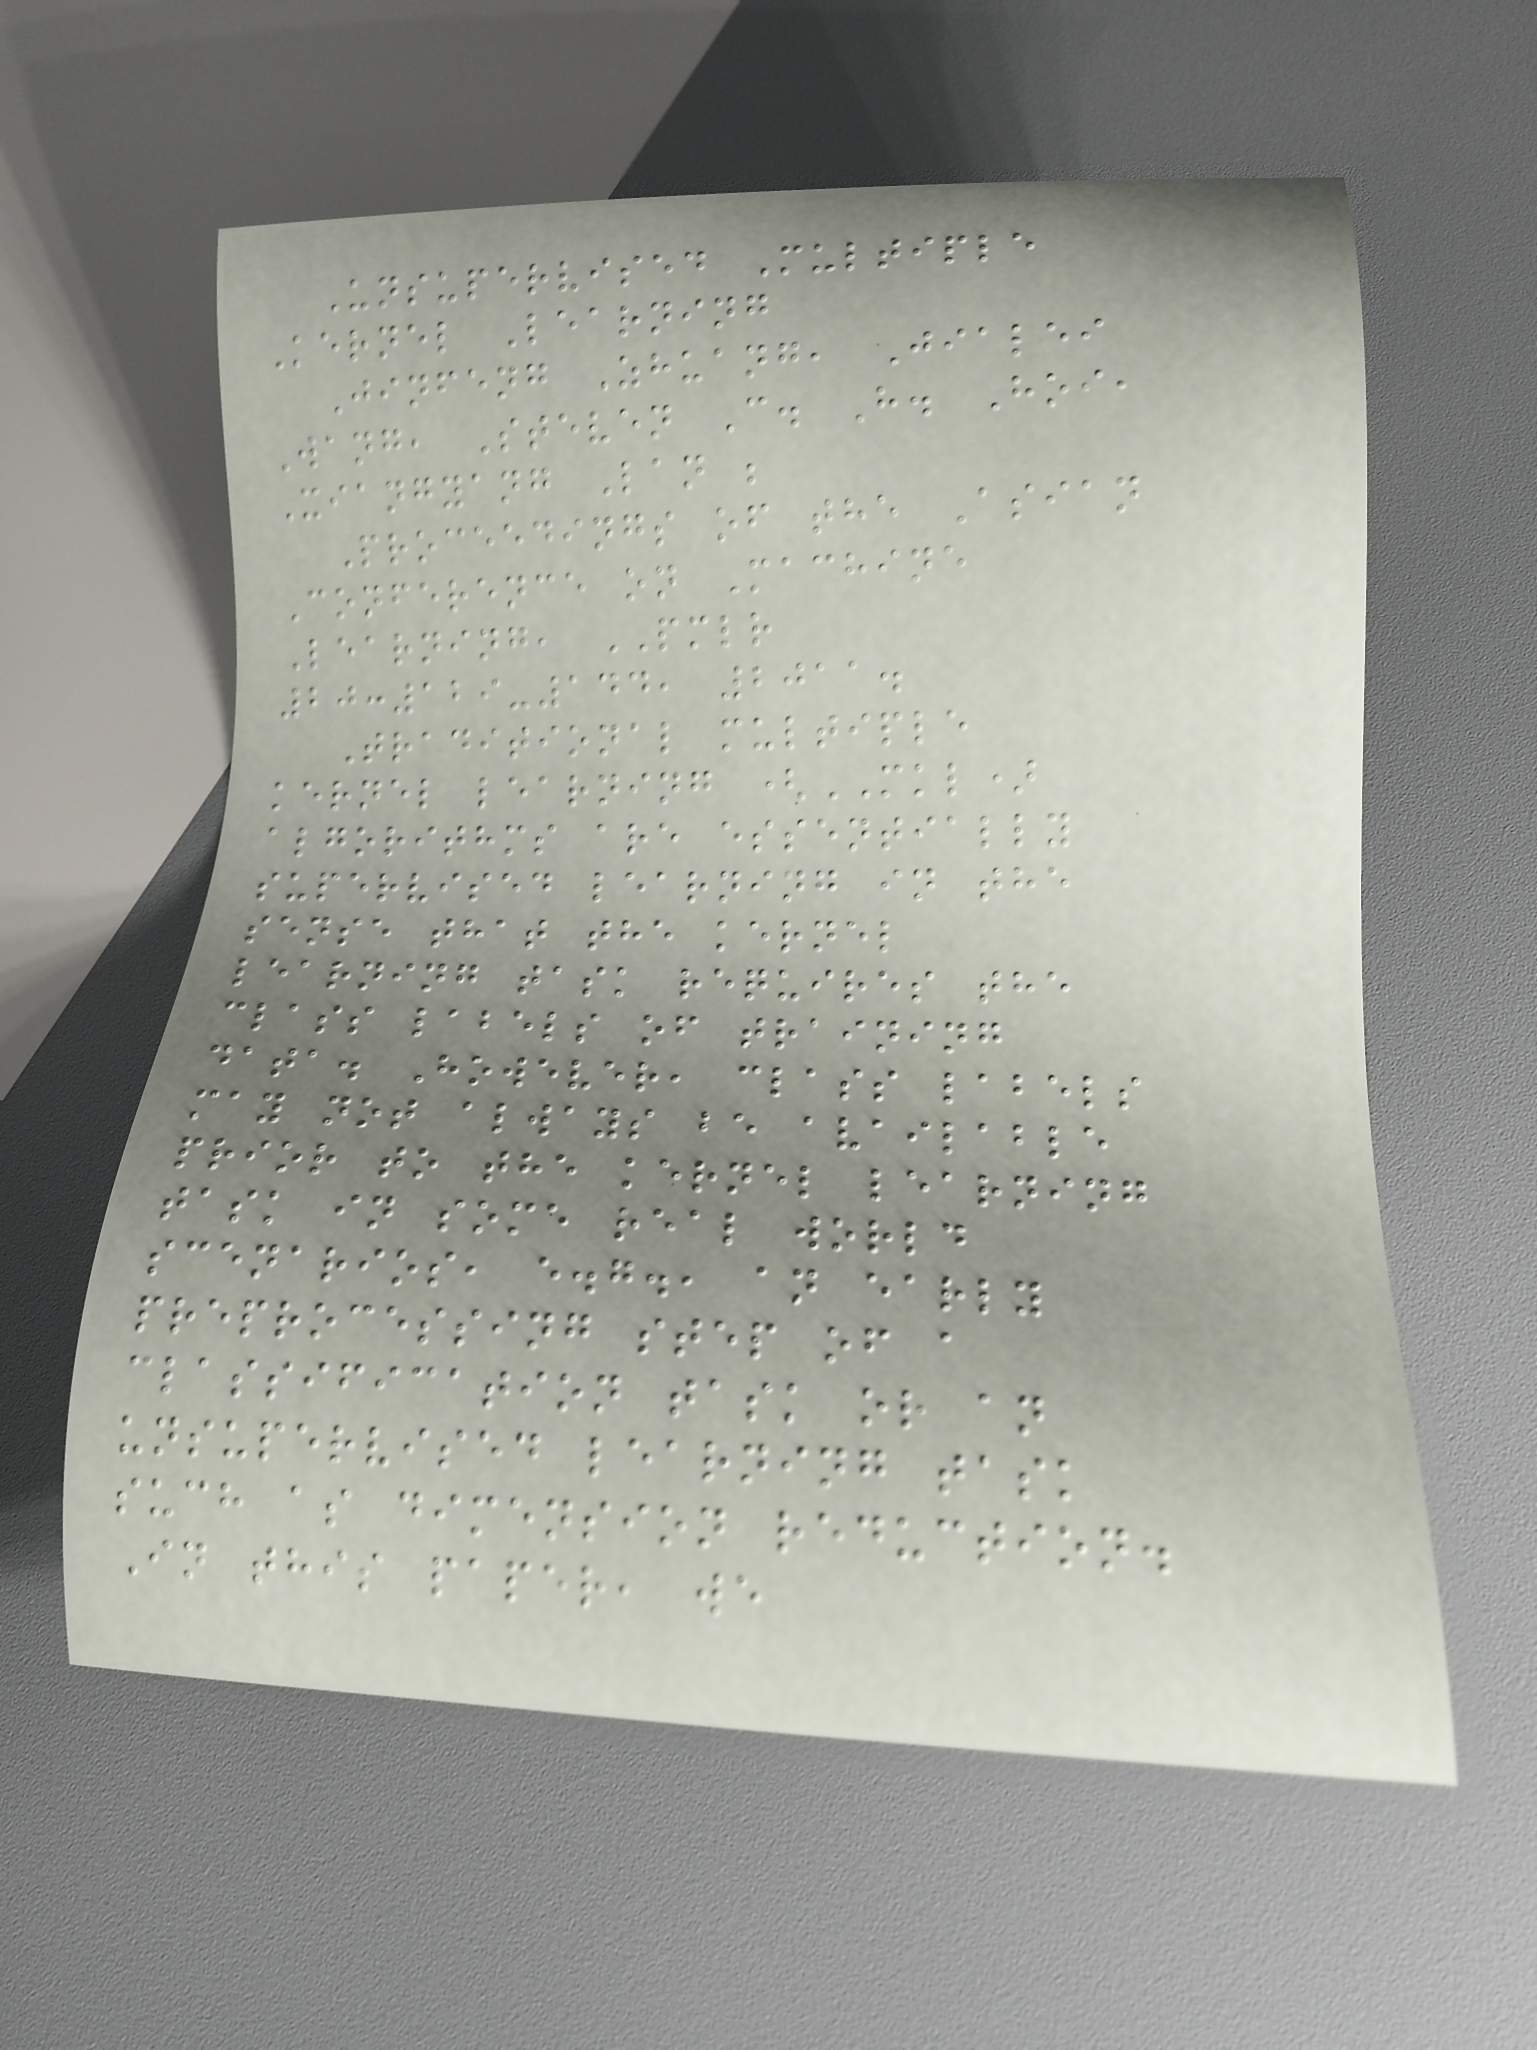Unsupervised Multiple
Kernel Learning
Jinfeng Zhuang, Jialei
Wang, Steven C. H. Hoi,
Xiangyang Lan ;
Proceedings of the Asian
Conference on Machine
Learning, PMLR
20:129-144, 2011.
Traditional multiple
kernel learning (MKL)
algorithms are essentially
supervised learning in the
sense that the kernel
learning task requires the
class labels of training
data. However, class labels
may not always be available
prior to the kernel learning
task in some real world
scenarios, e.g., an early
preprocessing step of a
classification task or an
unsupervised learning task
such as dimension reduction.
In this paper, we
